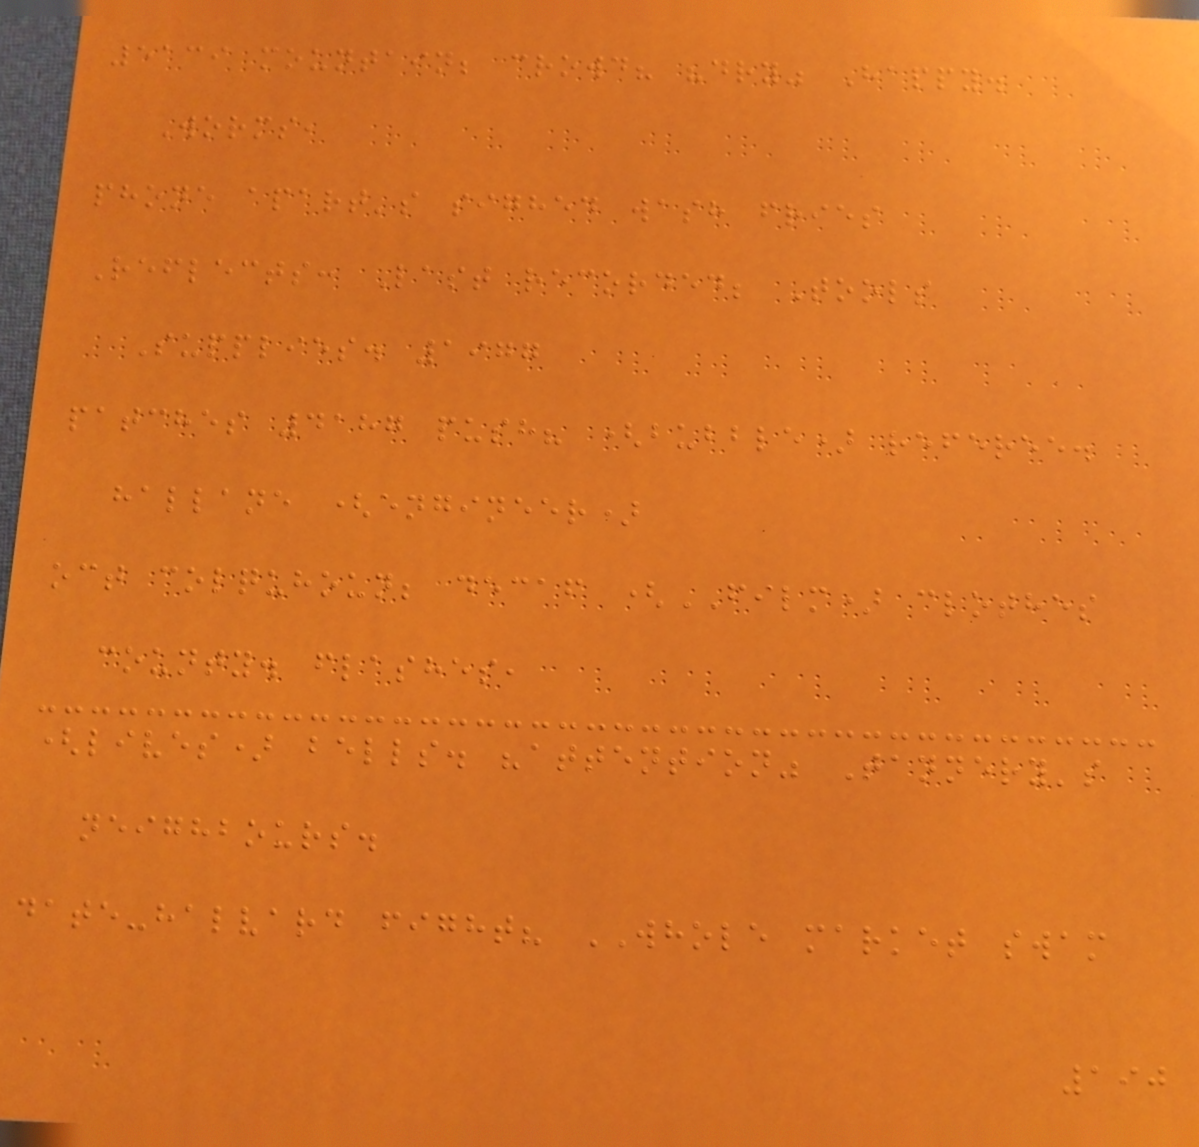5139 mountain; crowd? "dry" Happy.
Worms,
phone apart's sighed wash fries
Reflects: Last recorded; Tools
Supplies. 1977
patches 4187 push? (bubble) referee.
hallane (engineer)
oct colquhoun; decaf (FILM) clothes
county. flashes,
(lives) bells. "attention" Tannery's
neighbours.
date-halvard fight? WHOLE market swam
190
